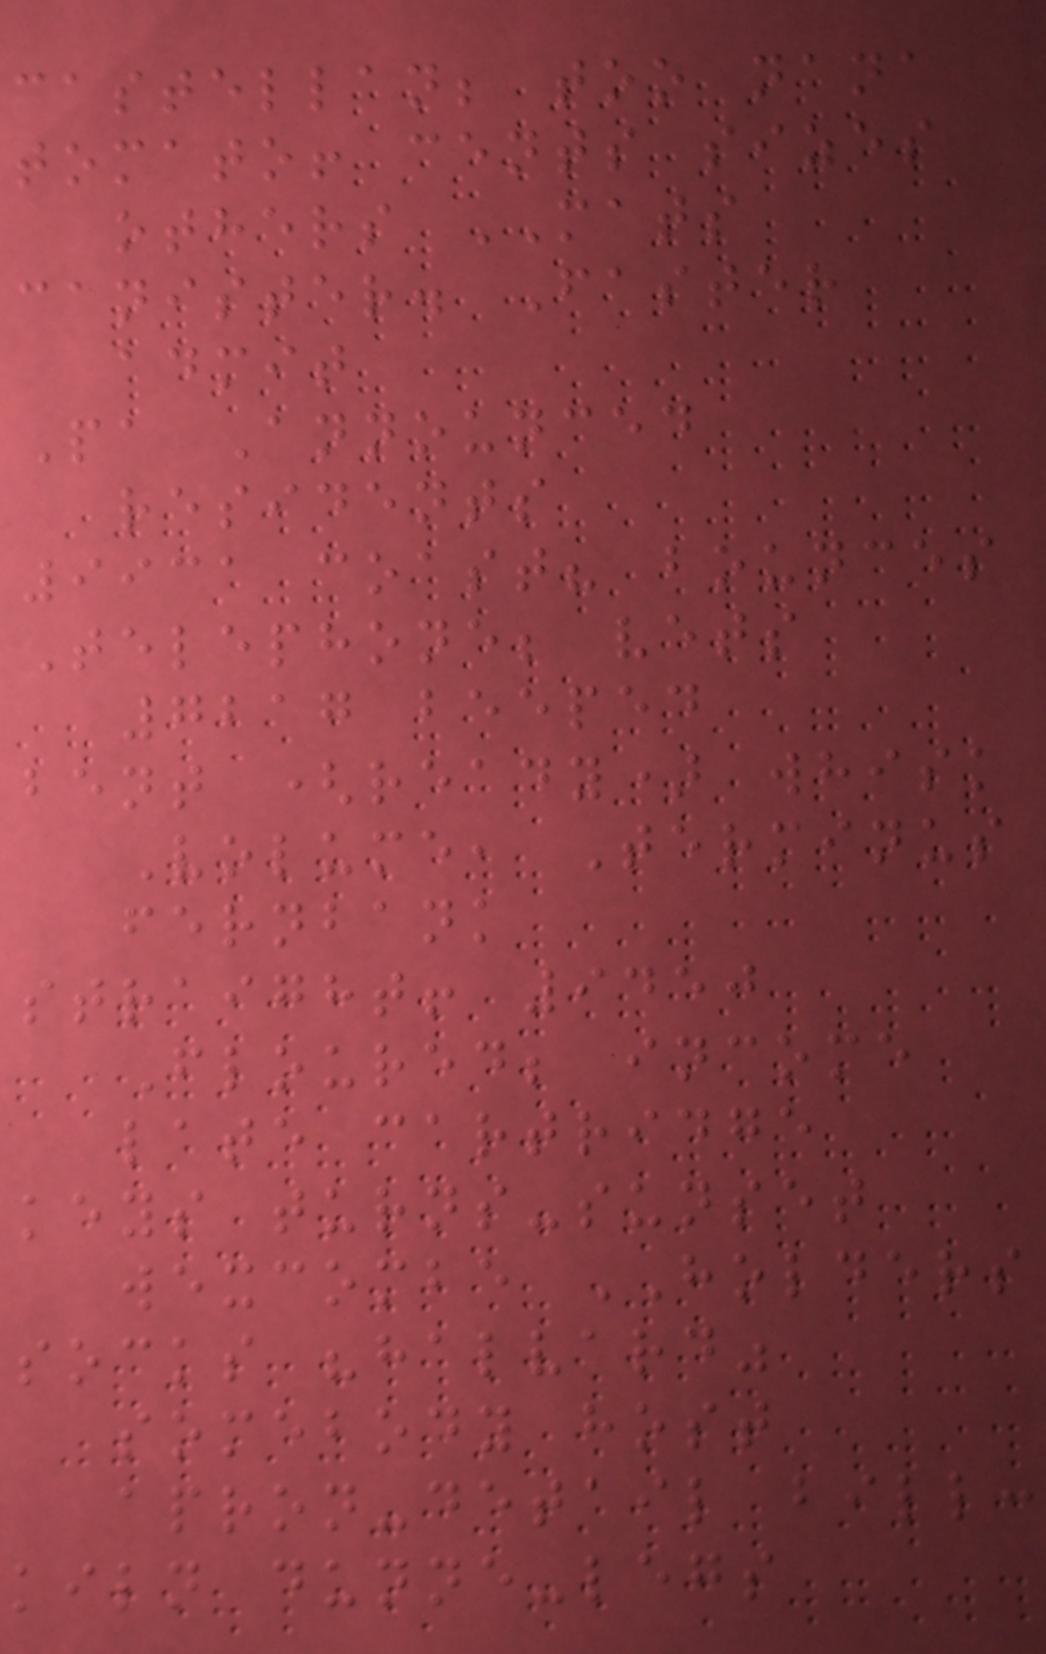castellan; too nana
tomato! cents sizes
others MATS
canister. Faster
admit
Pa Announced
residents
9931 coast? bounces
Telephone; vets
7217 beeped
bent (ready) whisk
Volume, Terminus
fernbank
straight! 9450
Floured; income
late cartridge
keys turns-sunset
wexcombe HOLDERS
socks "halvard"
somebody host
apron-detail bill:
kiln dunne-legs
